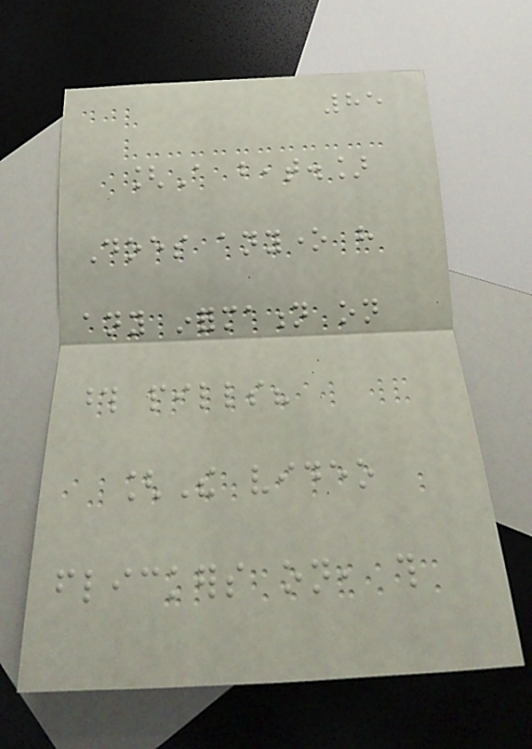85
[A beat.]
Does anyone have
any information on
those pills?
[The video
flickers on, this
